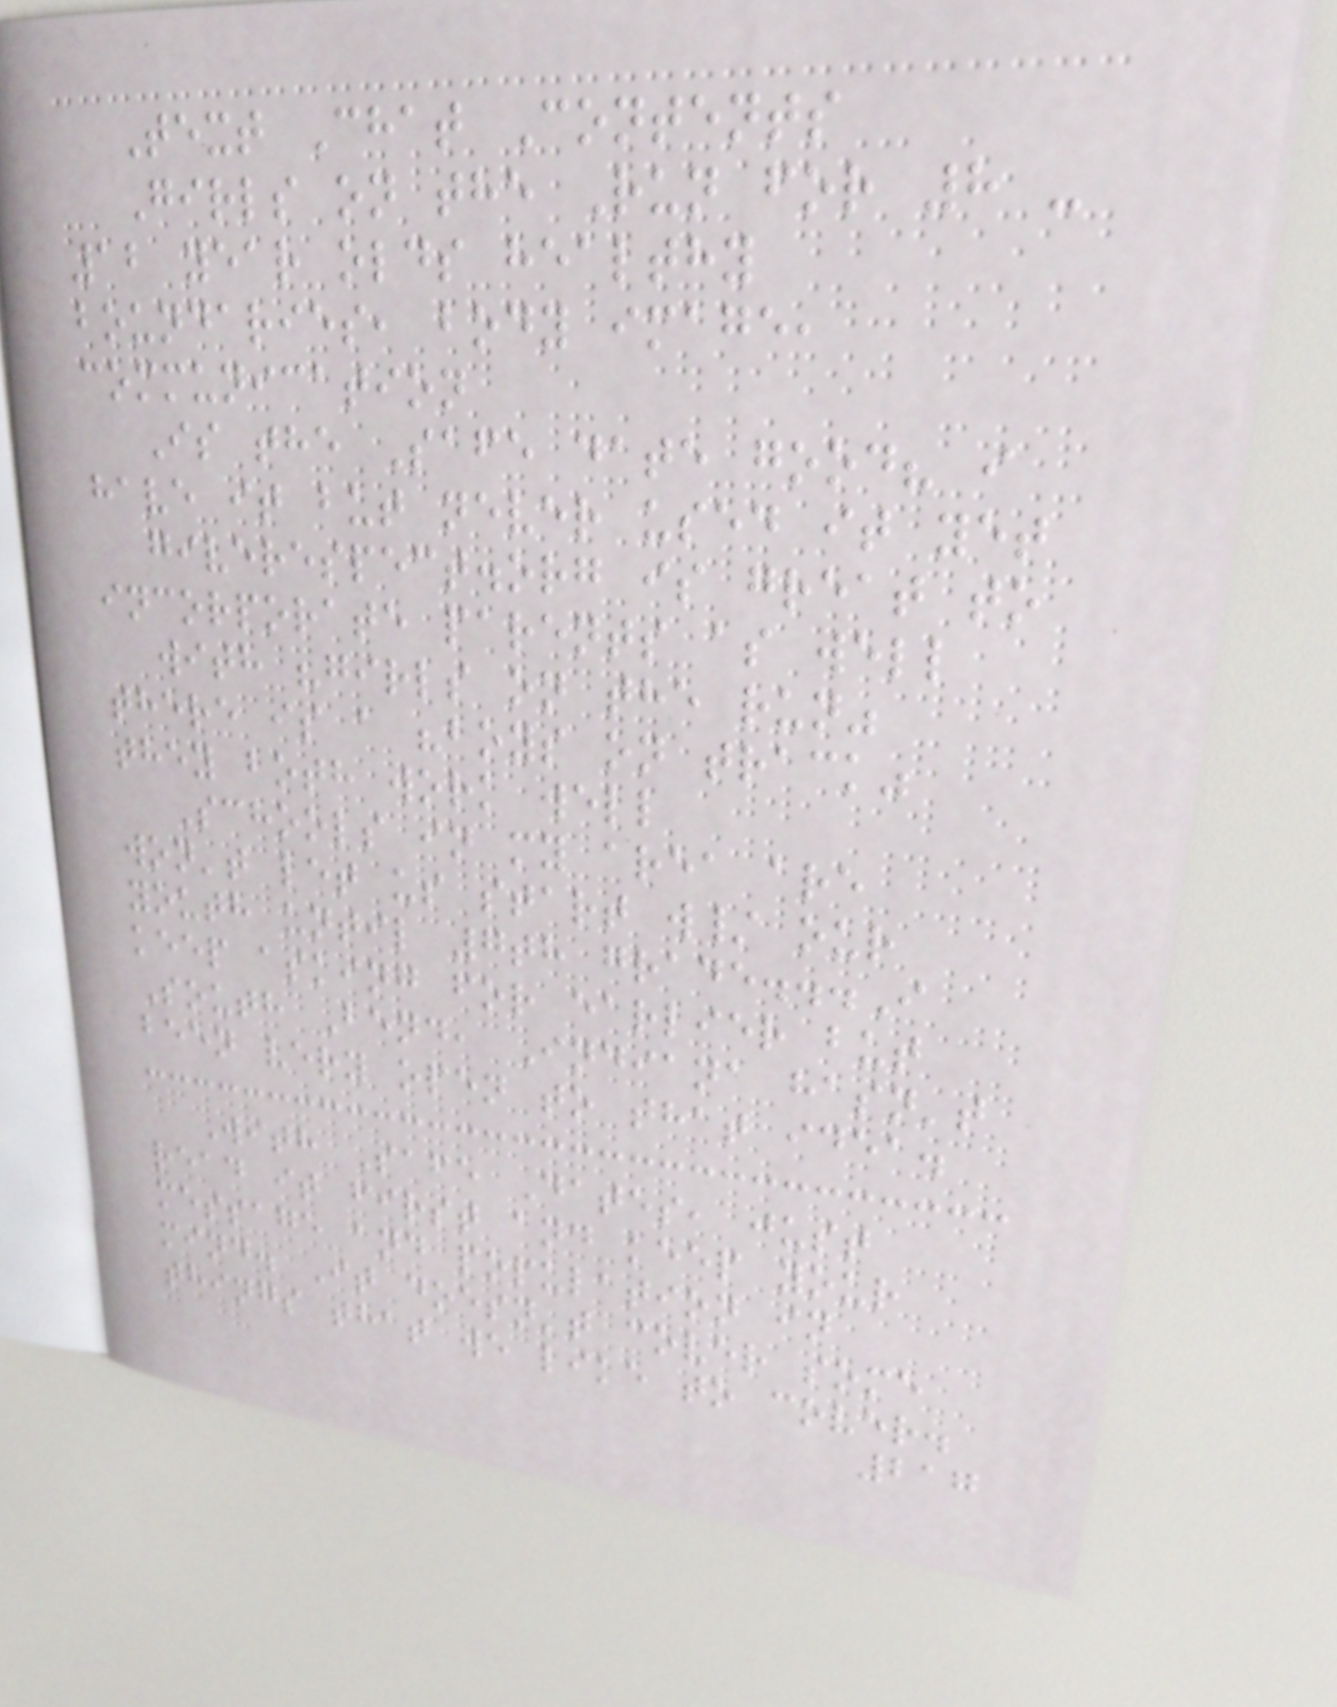Text Chat Contents
Girls on the Run for 8 -
12 year olds healthy
boundaries, body image,
communication
Is the Safe date good? i
have it but never used it yet
giverespect.org is great to
incorporate parents as well
with "girls on the run"
there is a "boys on track"
they both work well
Schools in my area are
won't let us start w/ our
youth until 7th grade...I
keep asking for earlier but
South Bend, Indiana hasn't
been very open to that idea.
With Safe Dates, just
read it first and keep your
message and population in
mind. It doesn't cover some
things that we like to cover.
217
